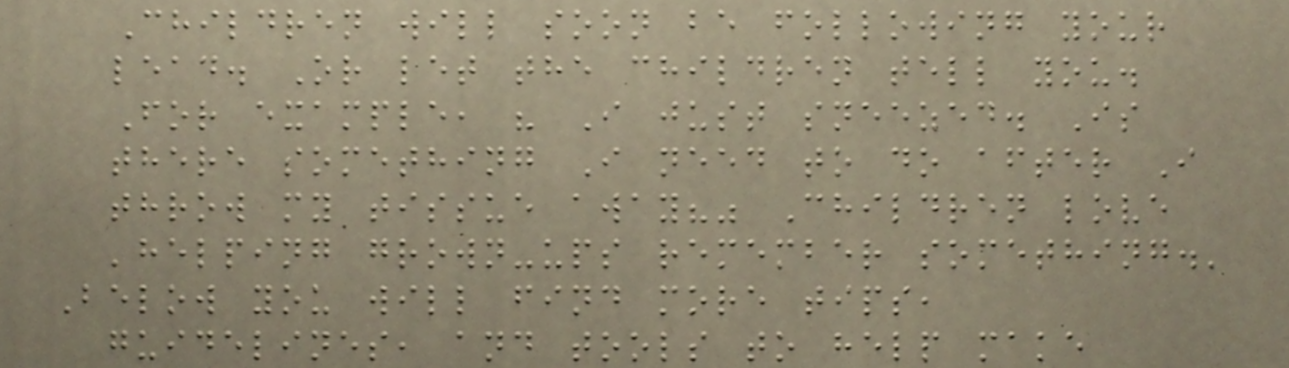Children will soon be following your
lead. Or let the children tell you.
For example, " I just sneezed. Is
there something I need to do after I
throw my tissue away?" Children love
'helping grown-ups remember something.'
Below you will find more tips,
guidelines, and tools to help make
